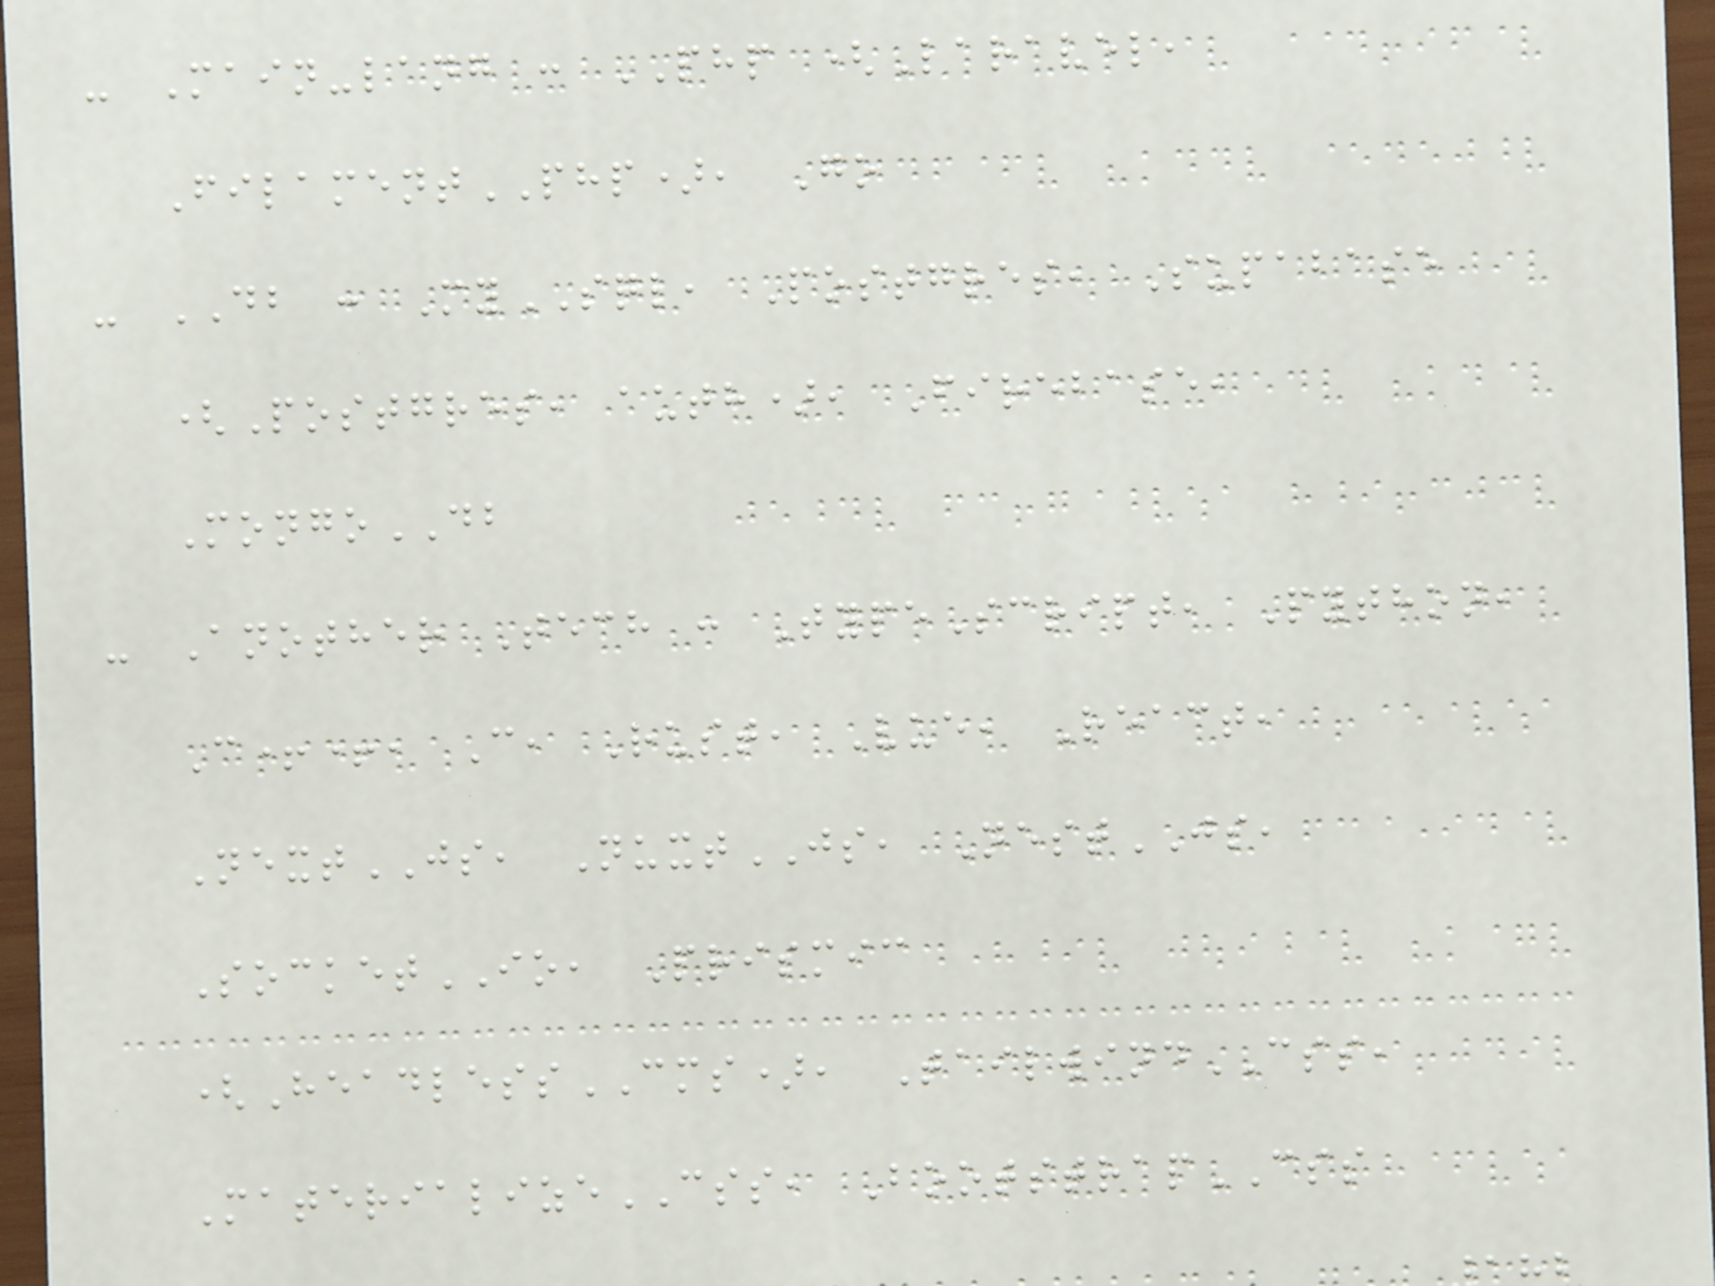- Main-lang : PHP (Laravel,
FilamentPHP), Go
- DB : MySQL, Postgres, Supabase
(Postgres, auth), Firebase,
MongoDB
- Another Tech : TypeScript, Python,
C++, C, Rust, Vue, React,
NextJS, NuxtJS, NestJS,
SocketIO, Prismic
(HeadlessCMS), TailwindCSS,
MaterializeCSS, BootstrapCSS
